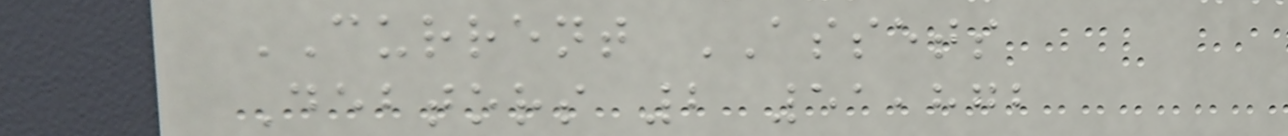CURRENT ASSETS
Debtors 2 51,872
